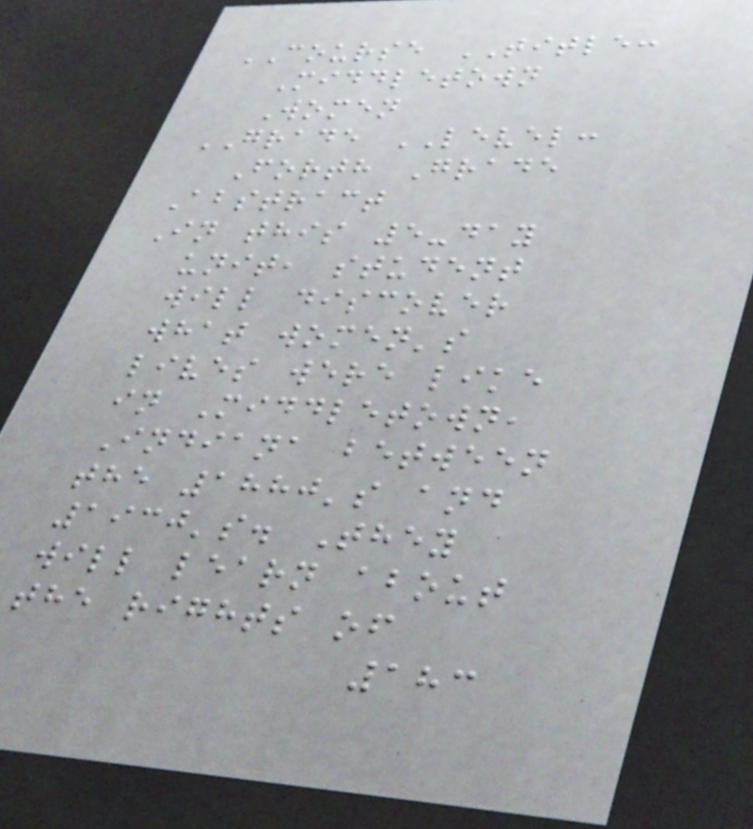COURSE TITLE:
Middletown
Women
GRADE LEVEL:
Forth Grade
Abstract
In this 5-day
unit, student
will discover
what women's
lives were like
in Middletown,
Indiana between
the 1880's and
1930's. They
will learn about
the rights of
183
